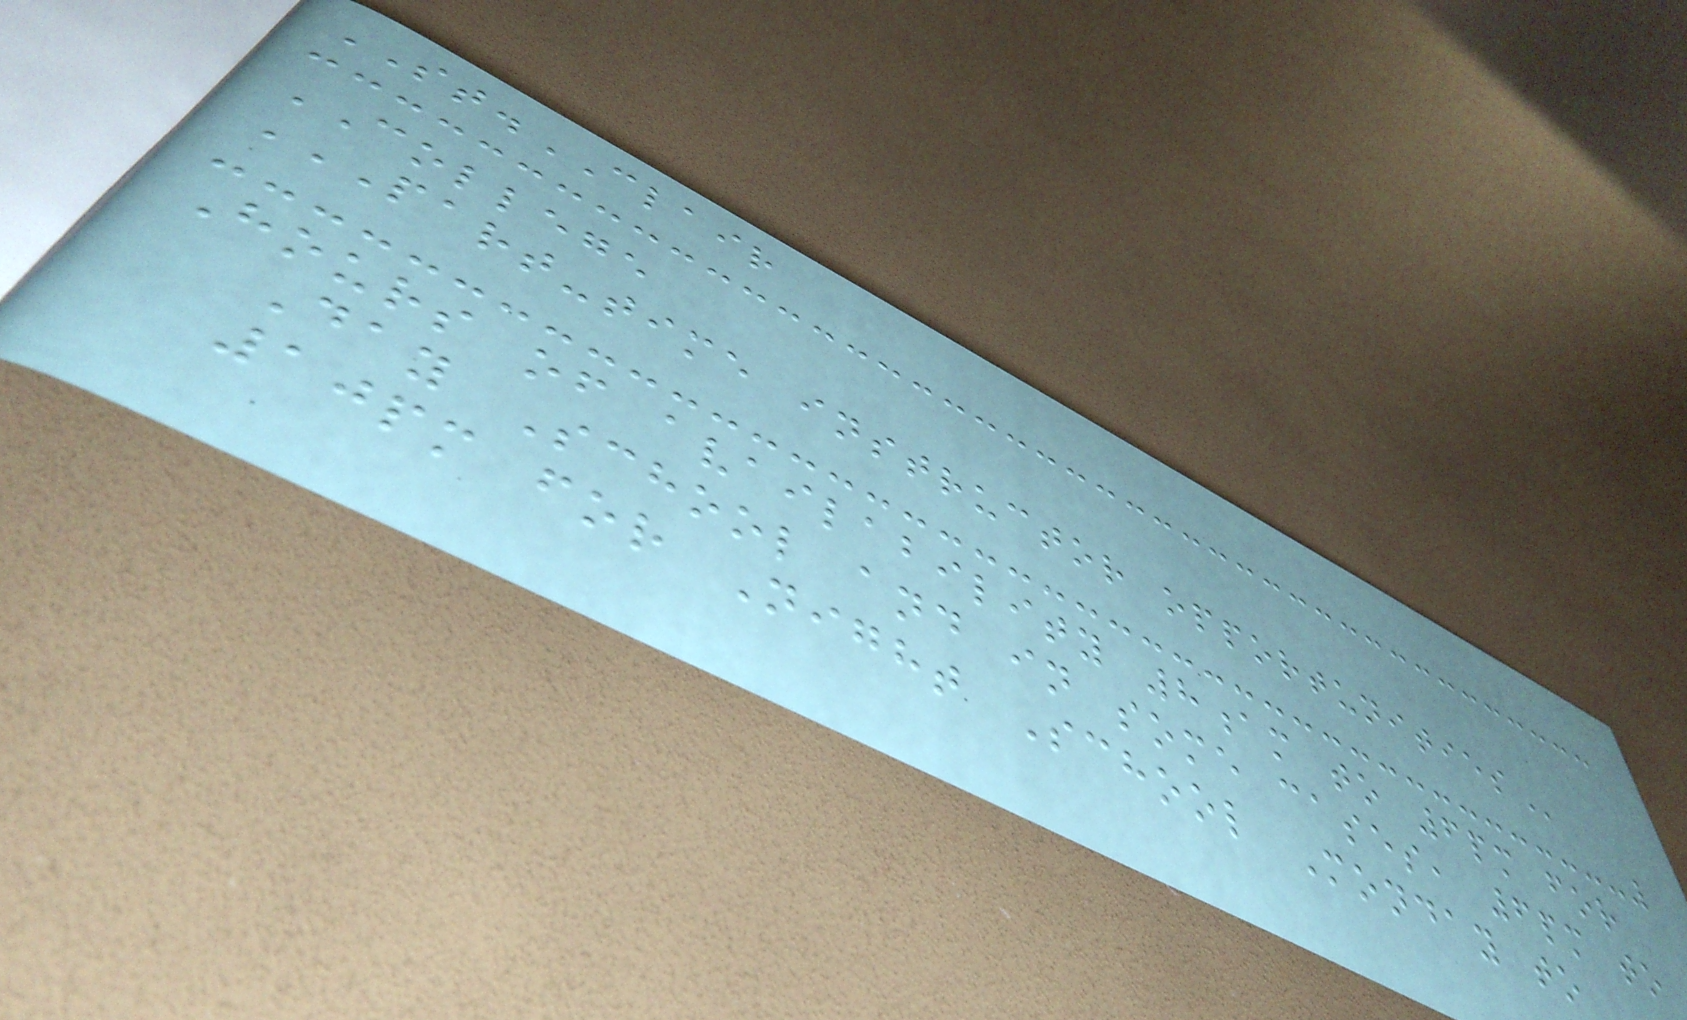ST.CLAIR
COLLEGE
PART-TIME INSTRUCTOR OPPORTUNITIES
Hours of availability 8am to 6pm for
Day School and in some cases, 6pm to
10pm for Night School Monday to
